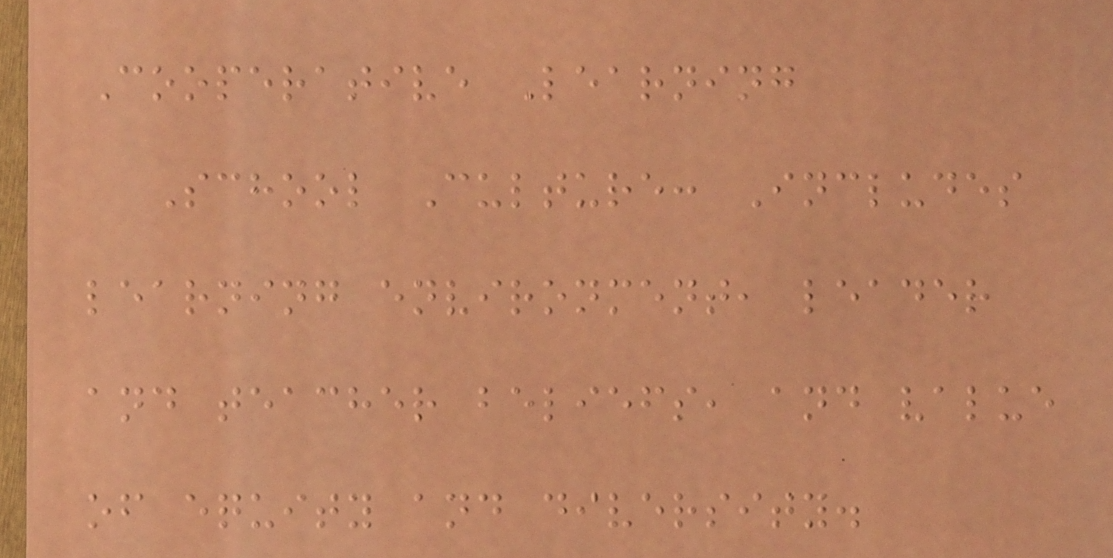Cooperative Learning
School Culture: Includes
learning environment, leader
and teacher beliefs, and value
of equity and diversity.
